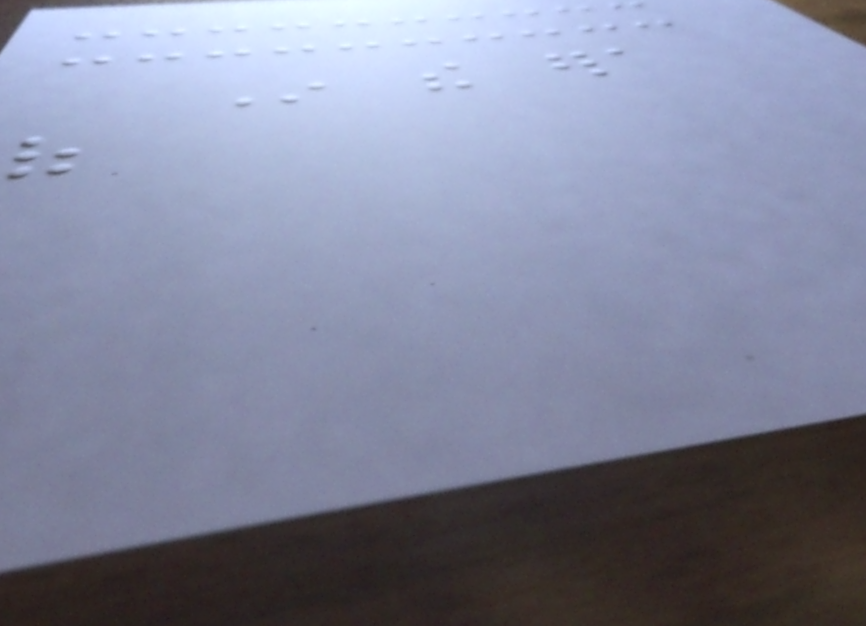In the era
of
